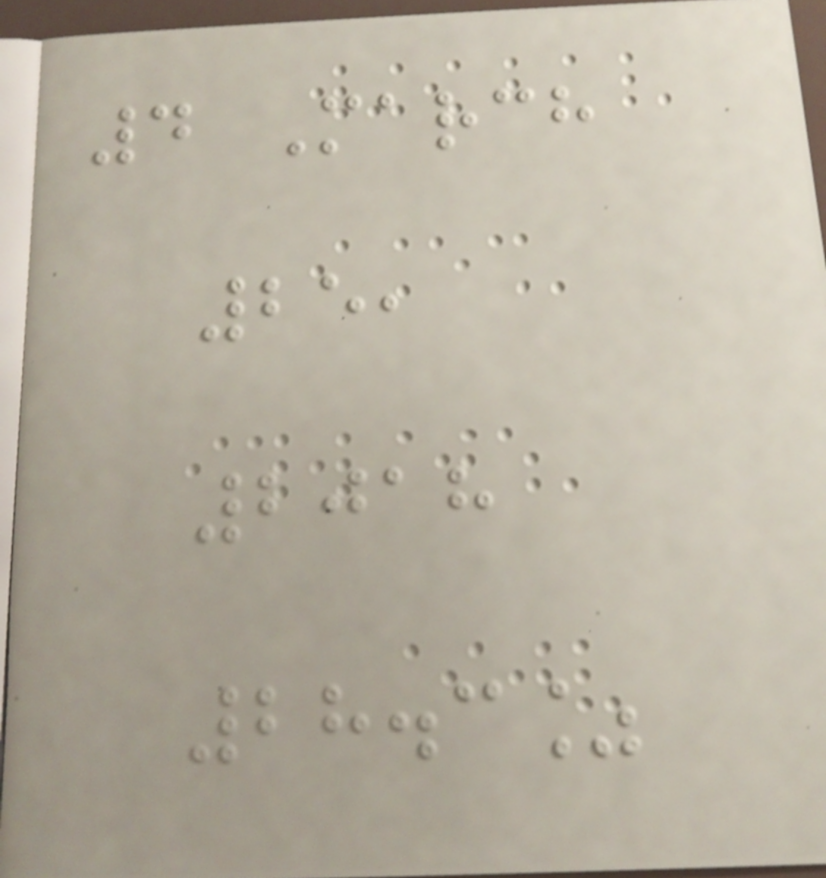4 March
25,
2018
28.3%
